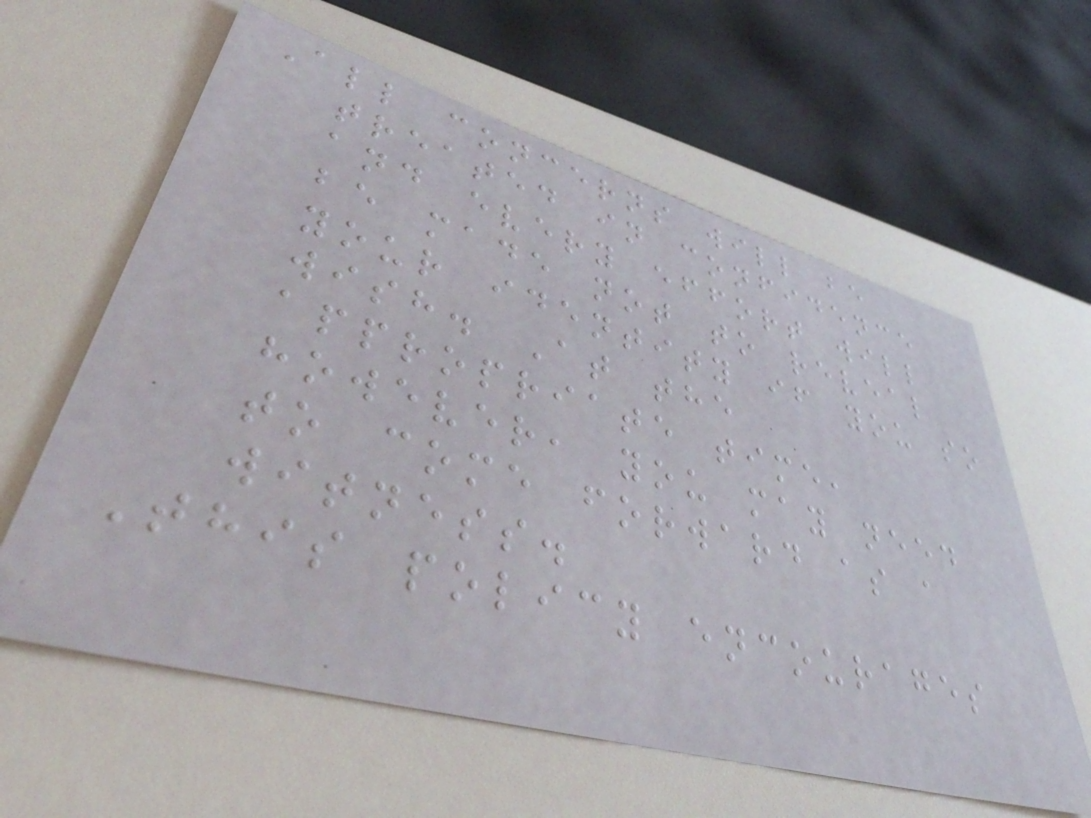All concerns will be
treated in confidence
and every effort will
be made not to reveal
your identity if you so
wish. At the
appropriate time,
however, you may need
to come forward as a
witness.
This policy encourages
